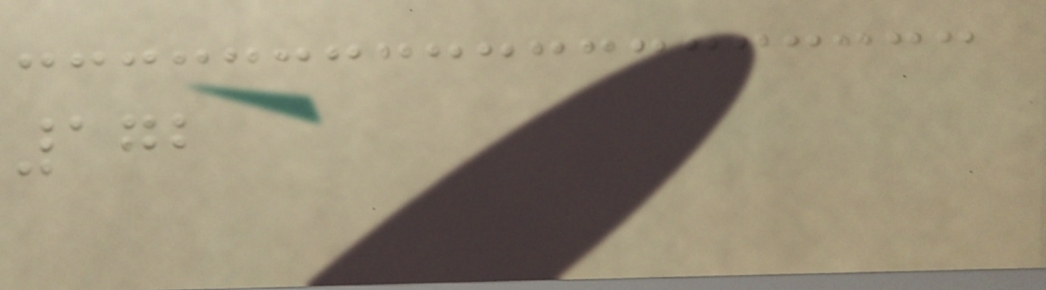172
